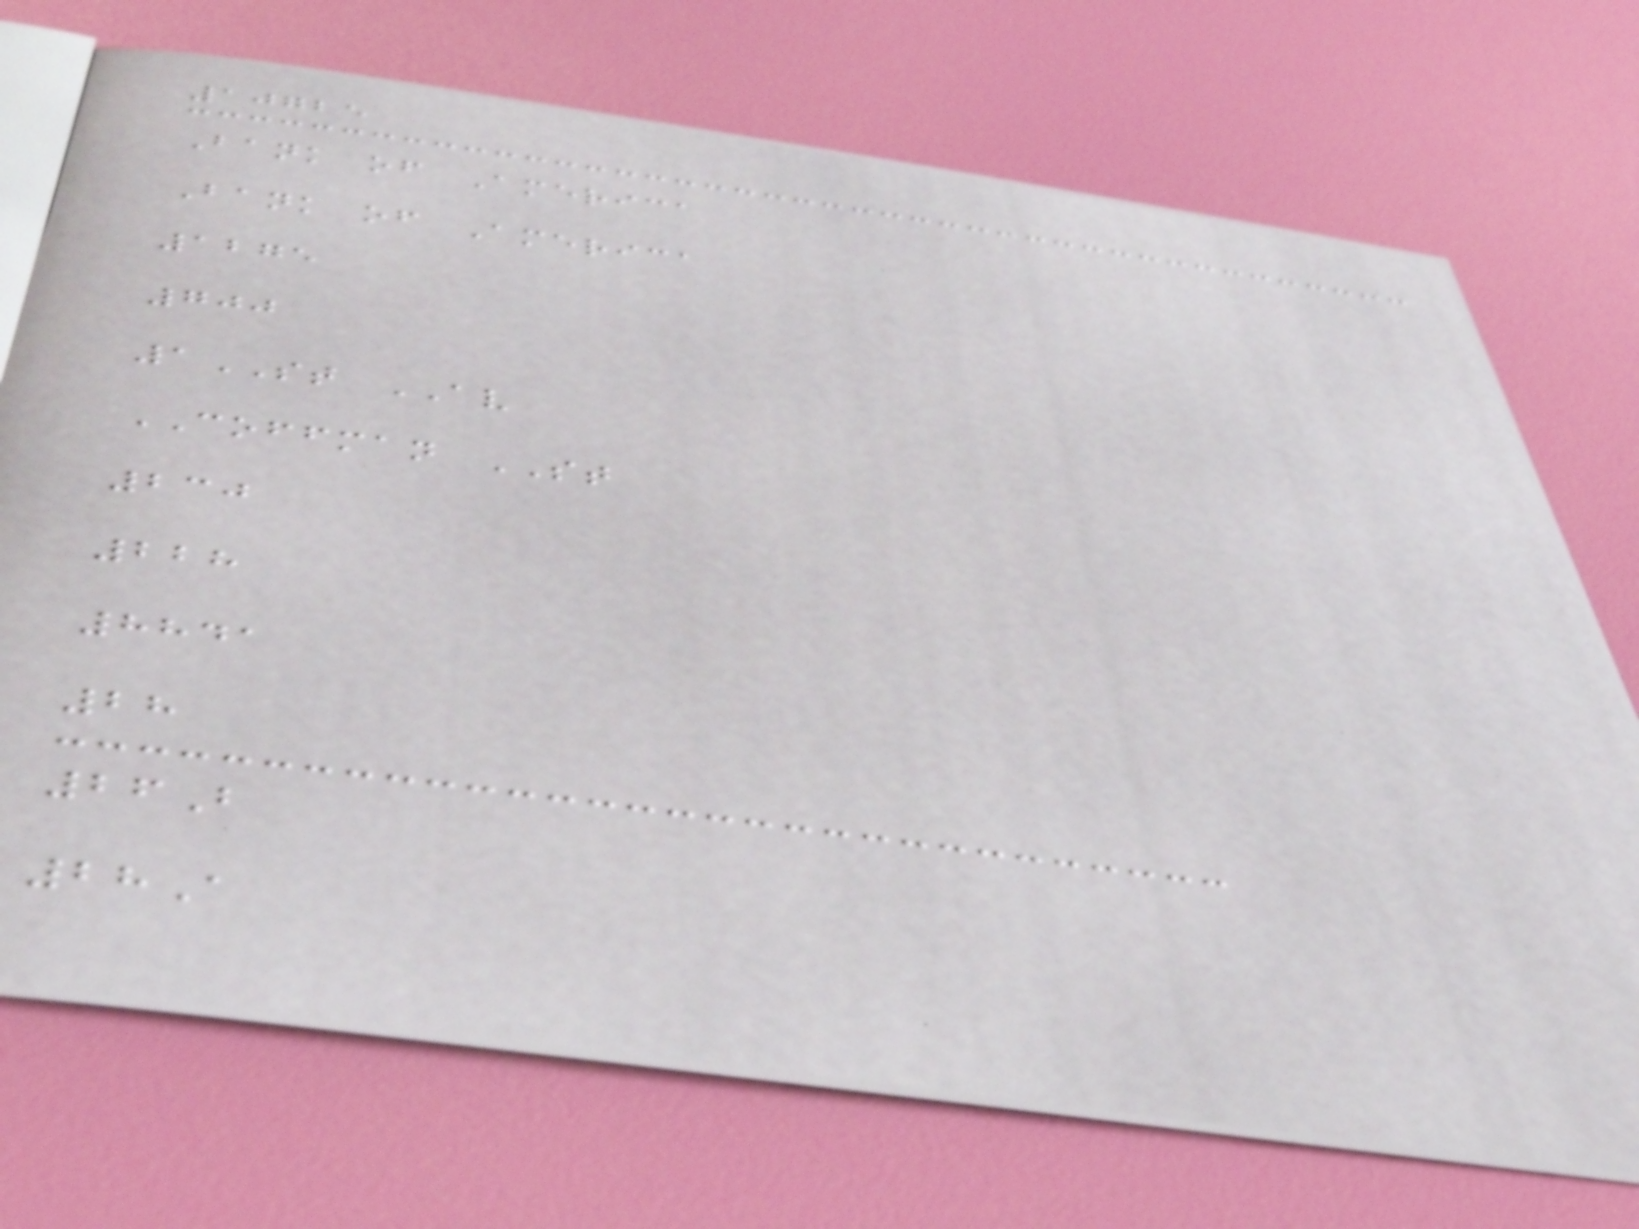10725
Bank of America
Bank of America
1275
700
1ST AV
COFFMAN ST
230
228
8841
28
26B
28A
